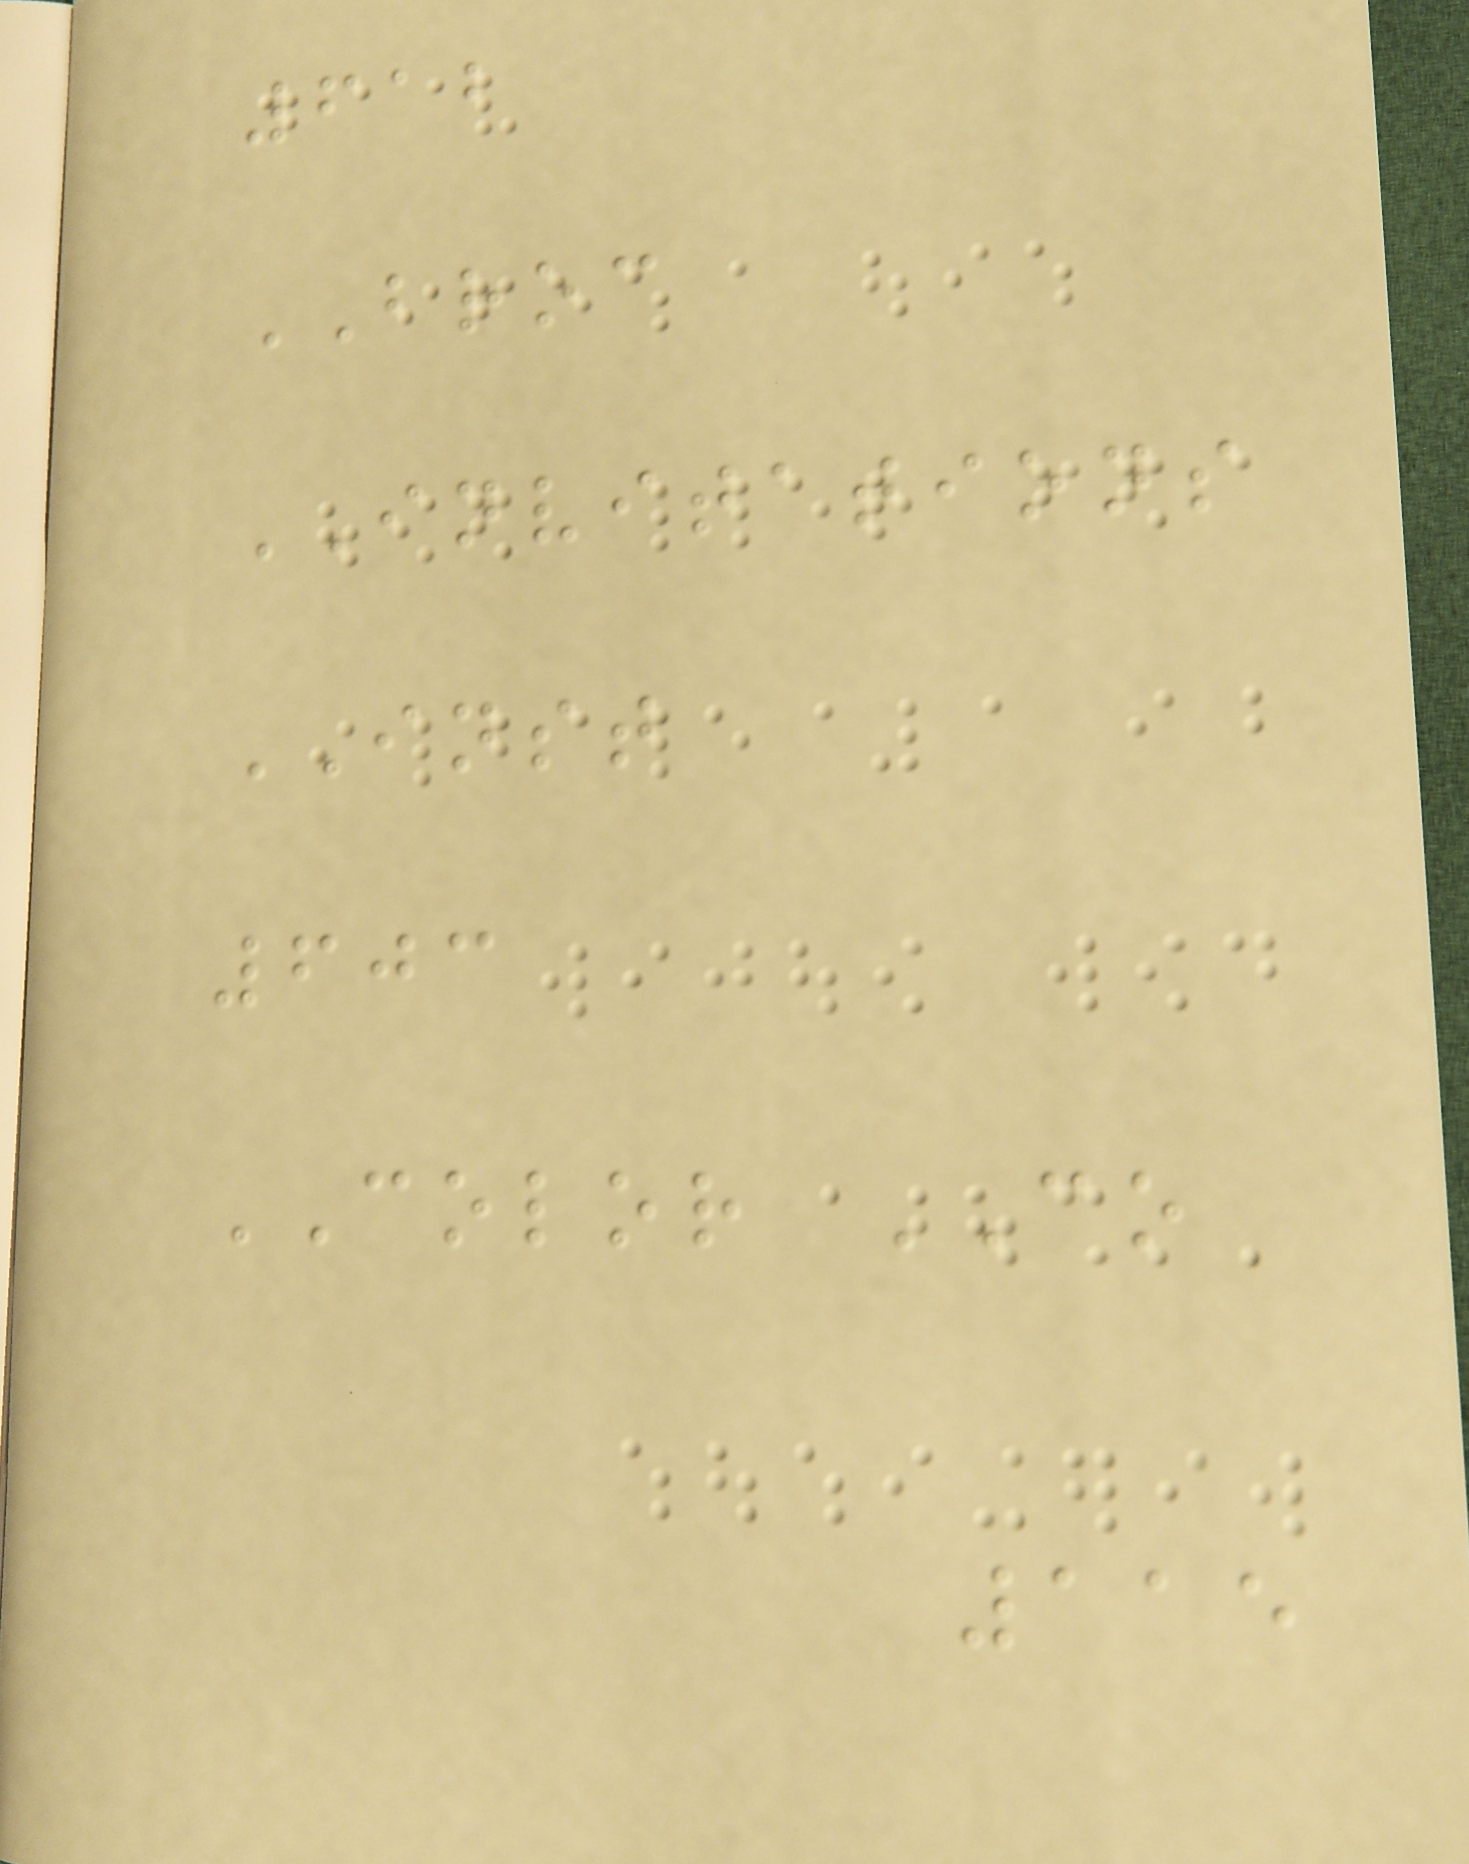612
BROC
INVITATIONS
INST
603
COLOR CO
115
